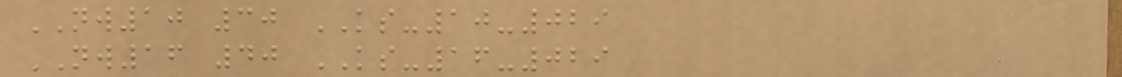NW10 30 KS-10-029
NW16 40 KS-16-029
